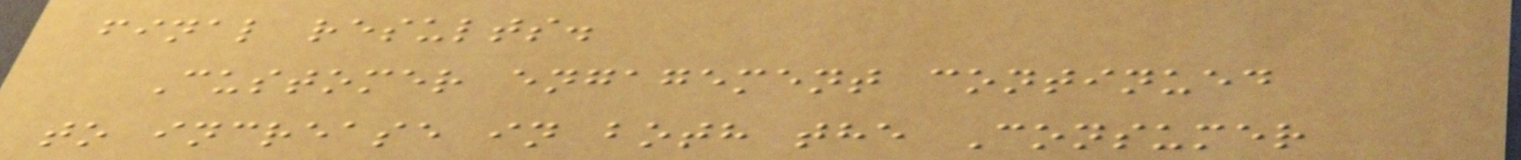final results.
Customer engagement continued
to increase in both the Consumer
